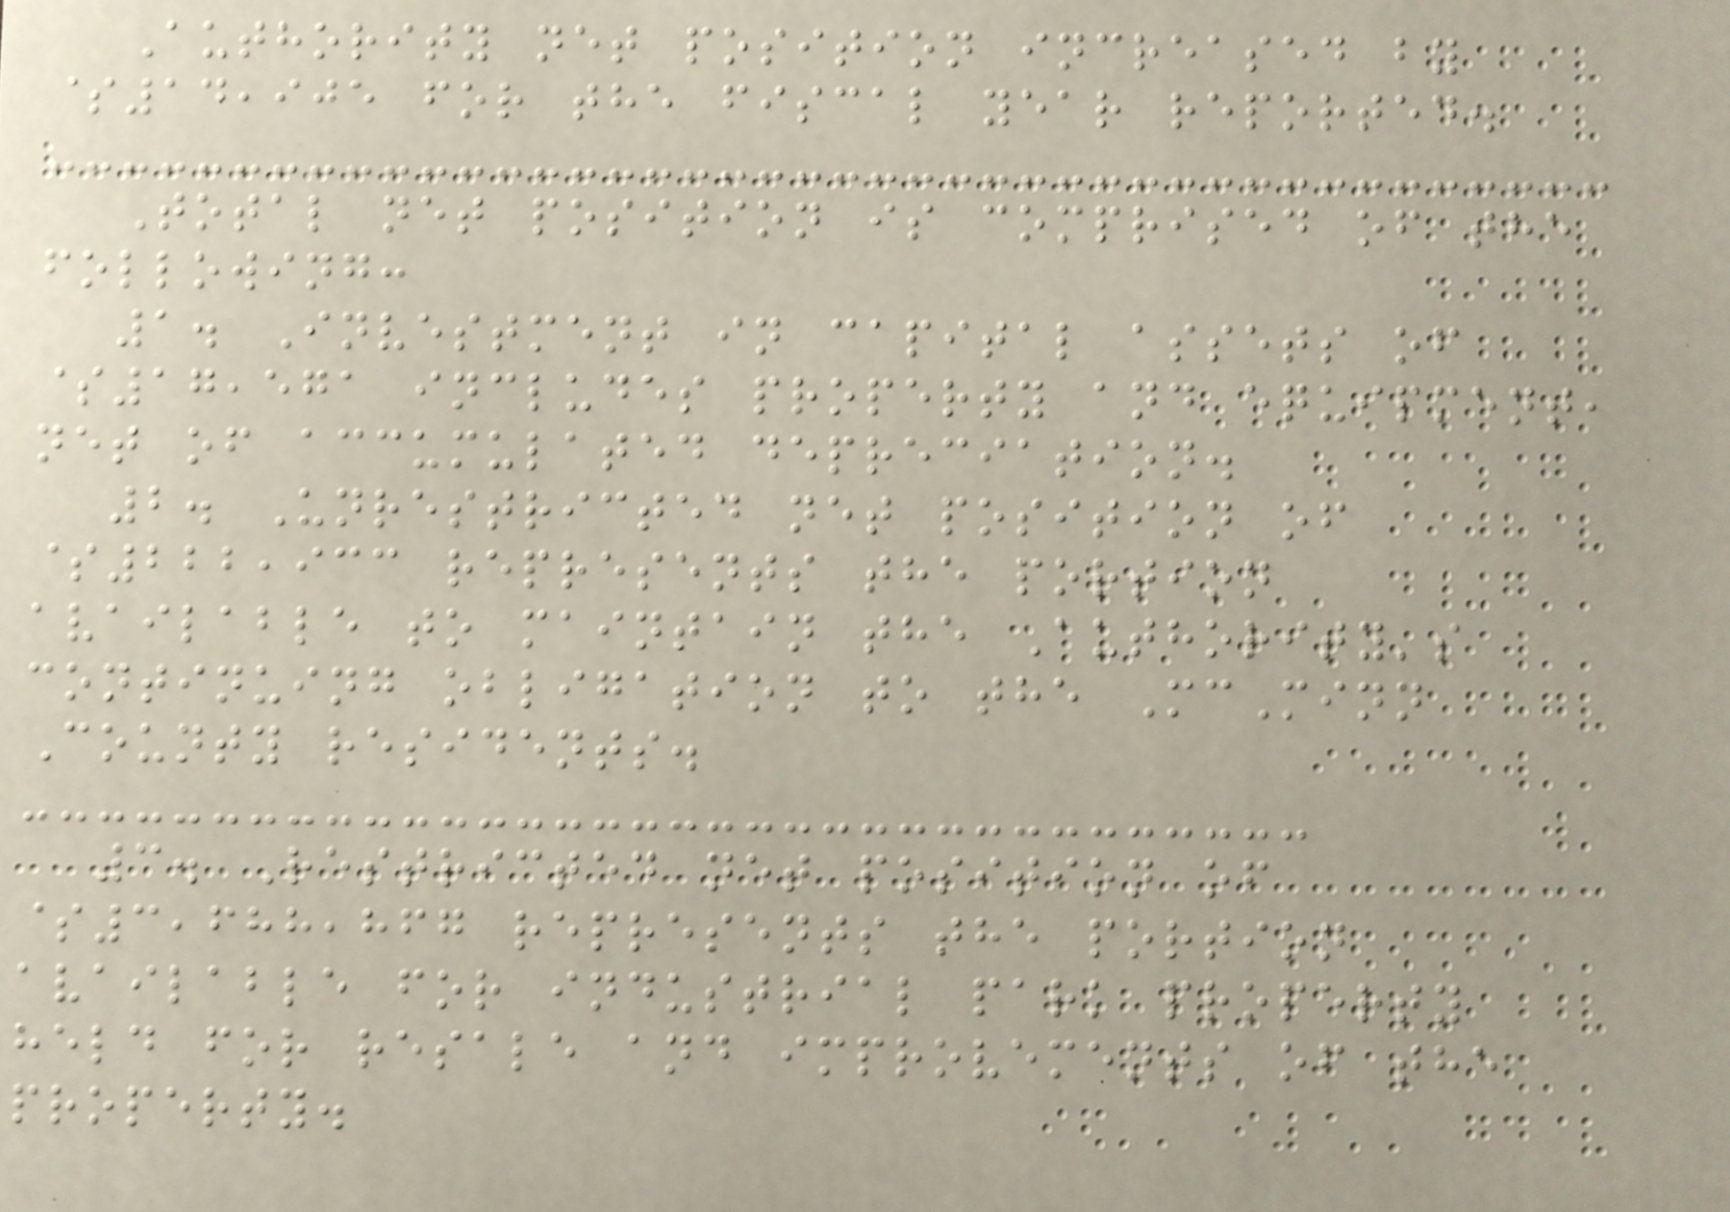Authority net position increased by
$14,905 for the fiscal year reported.
Total net position is comprised of the
following:
1. Investment in capital assets of
$17,571 includes property and equipment,
net of accumulated depreciation.
2. Unrestricted net position of
$222,933 represents the portion
available to maintain the Authority's
continuing obligation to the McMinn
County residents.
3. Restricted net position of
$3,688,867 represents the portion
available for industrial park property
held for resale and improvements of the
property.
